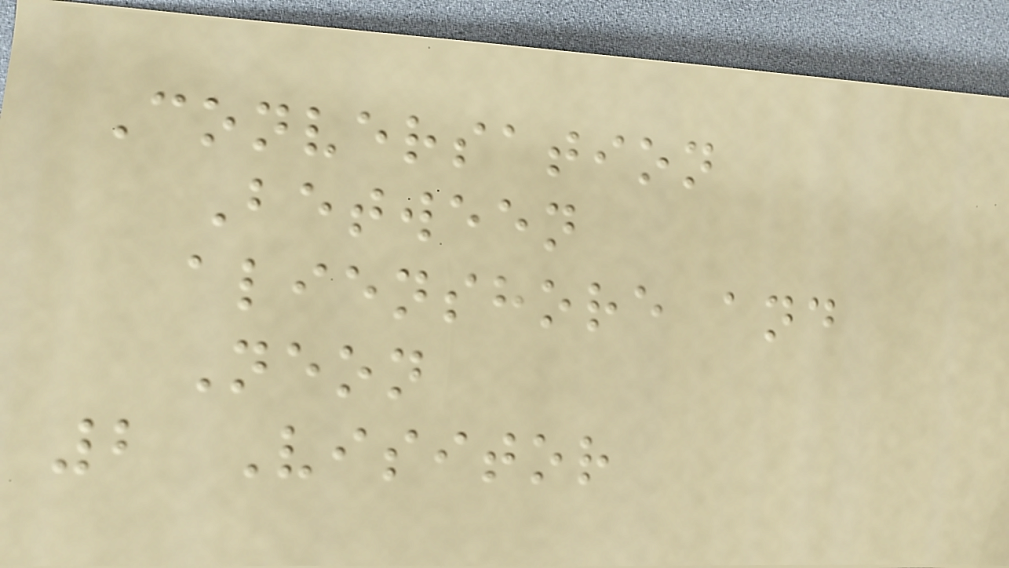Conversation
Between
alienshore and
Neon
2 Visitor
